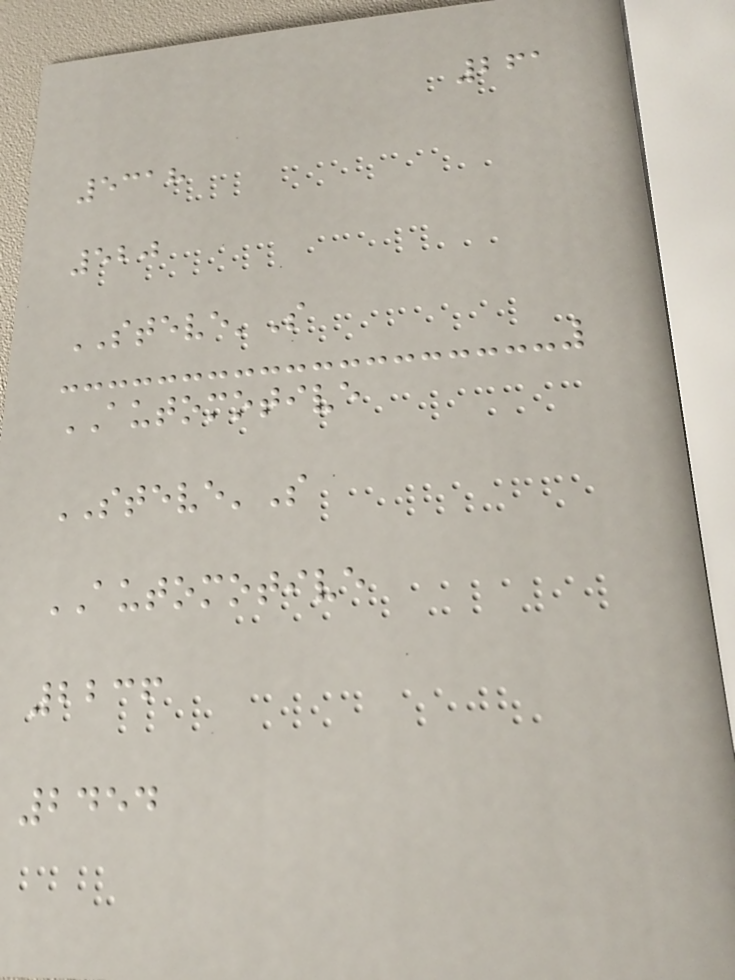261
5318
520
STEVE'S
AUTOMOTIVE
STEVE'S
AUTOMOTIVE
2236
2454
